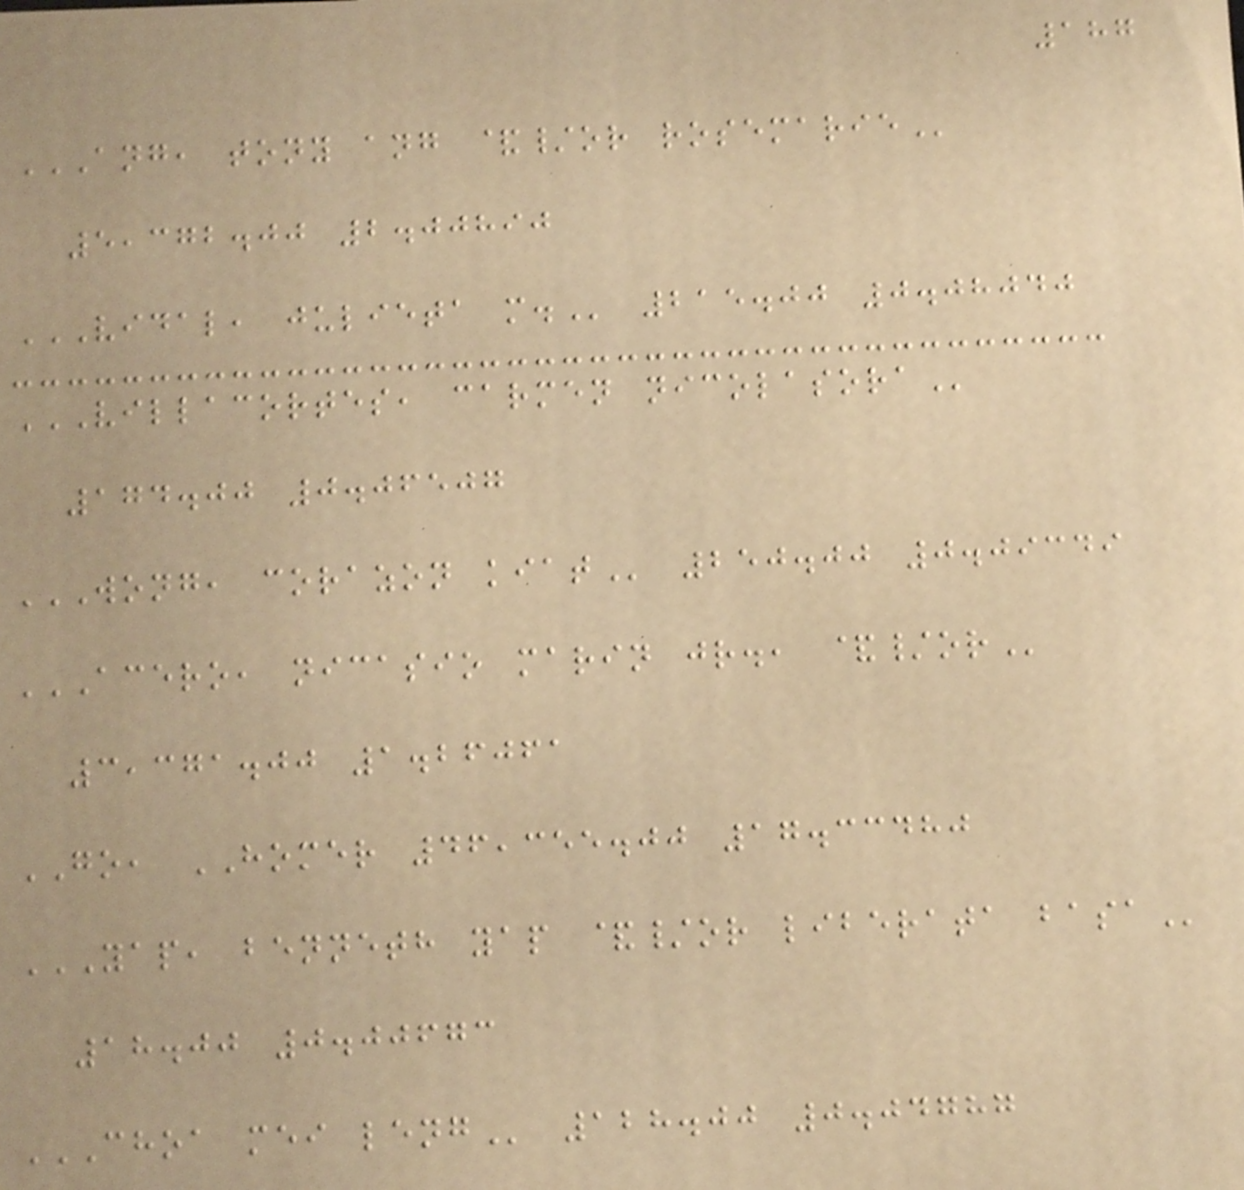187
ANG, TONY ANG &/OR ROSEMARIE
5,372.00 2.00890
VIDAL, JULIETA M. 215.00 0.08040
VILLACORTES, CARMEN NICOLASORA
174.00 0.06507
WONG, CORAZON KIAT 250.00 0.09349
ACERO, NICASIO MARIN JR., &/OR
3,371.00 1.26061
GO, HOMER 46,355.00 17.33480
YAP, BENNETH YAP &/OR LIBERATA BASA
18.00 0.00673
CHOA MEI LENG 128.00 0.04787
